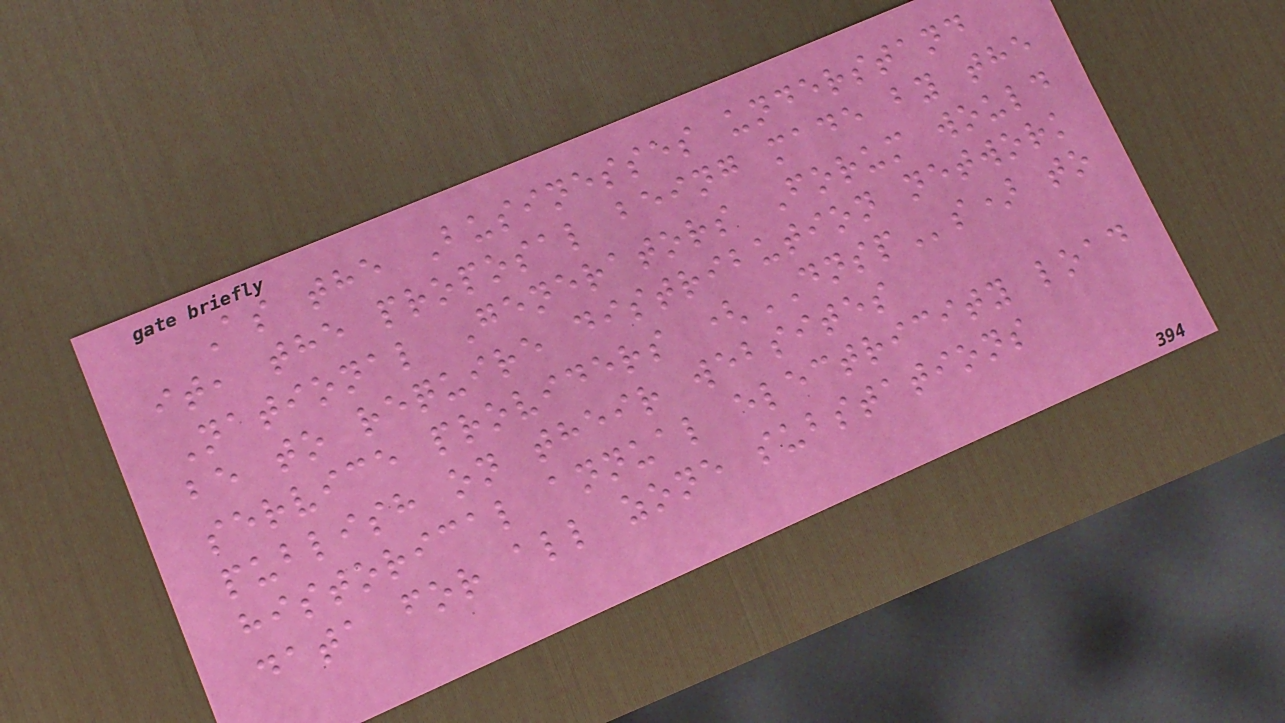As the Businesses understand
it, the proposal being made by the
National Generators Forum would
be to require distribution network
service providers (DNSPs) to
publish on their websites
historical annual electricity load
data for all zone substations
